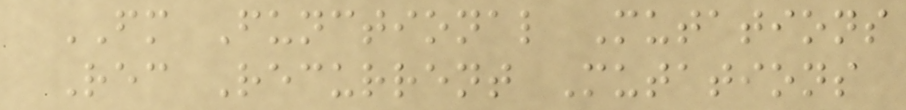FM Functional Mutations
Rec Recurrent Mutations
